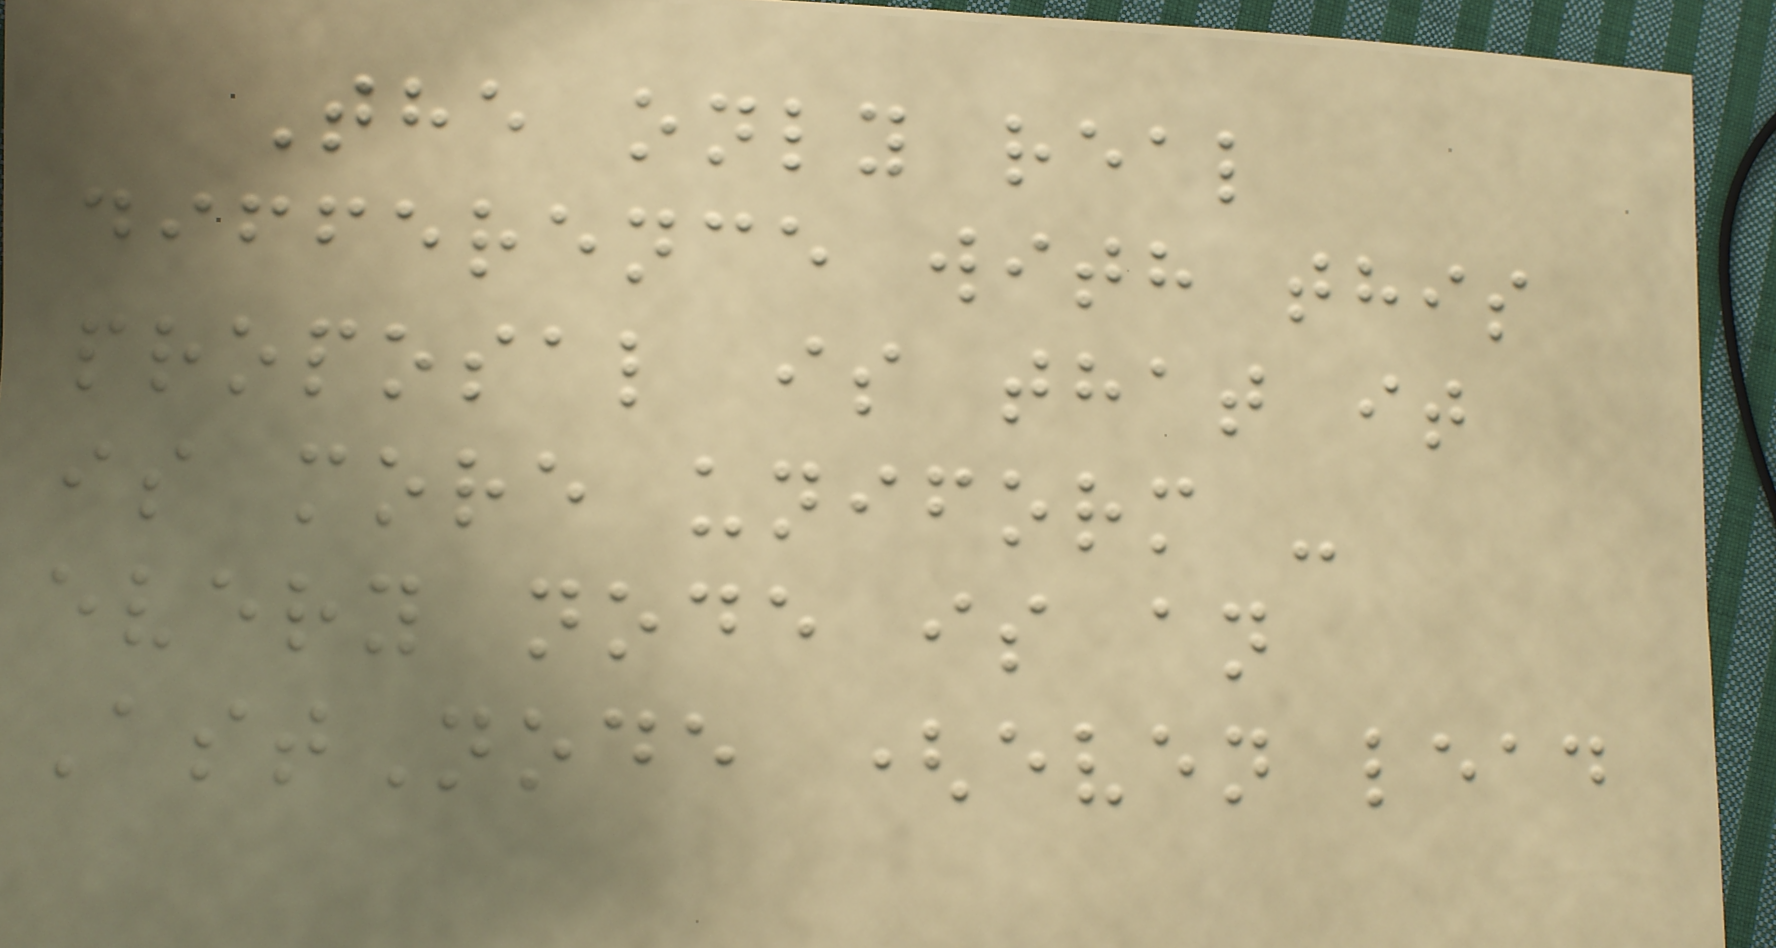The only real
difference with this
proposal is that it
is more uniform -
every node is an
AstNode (even lead
